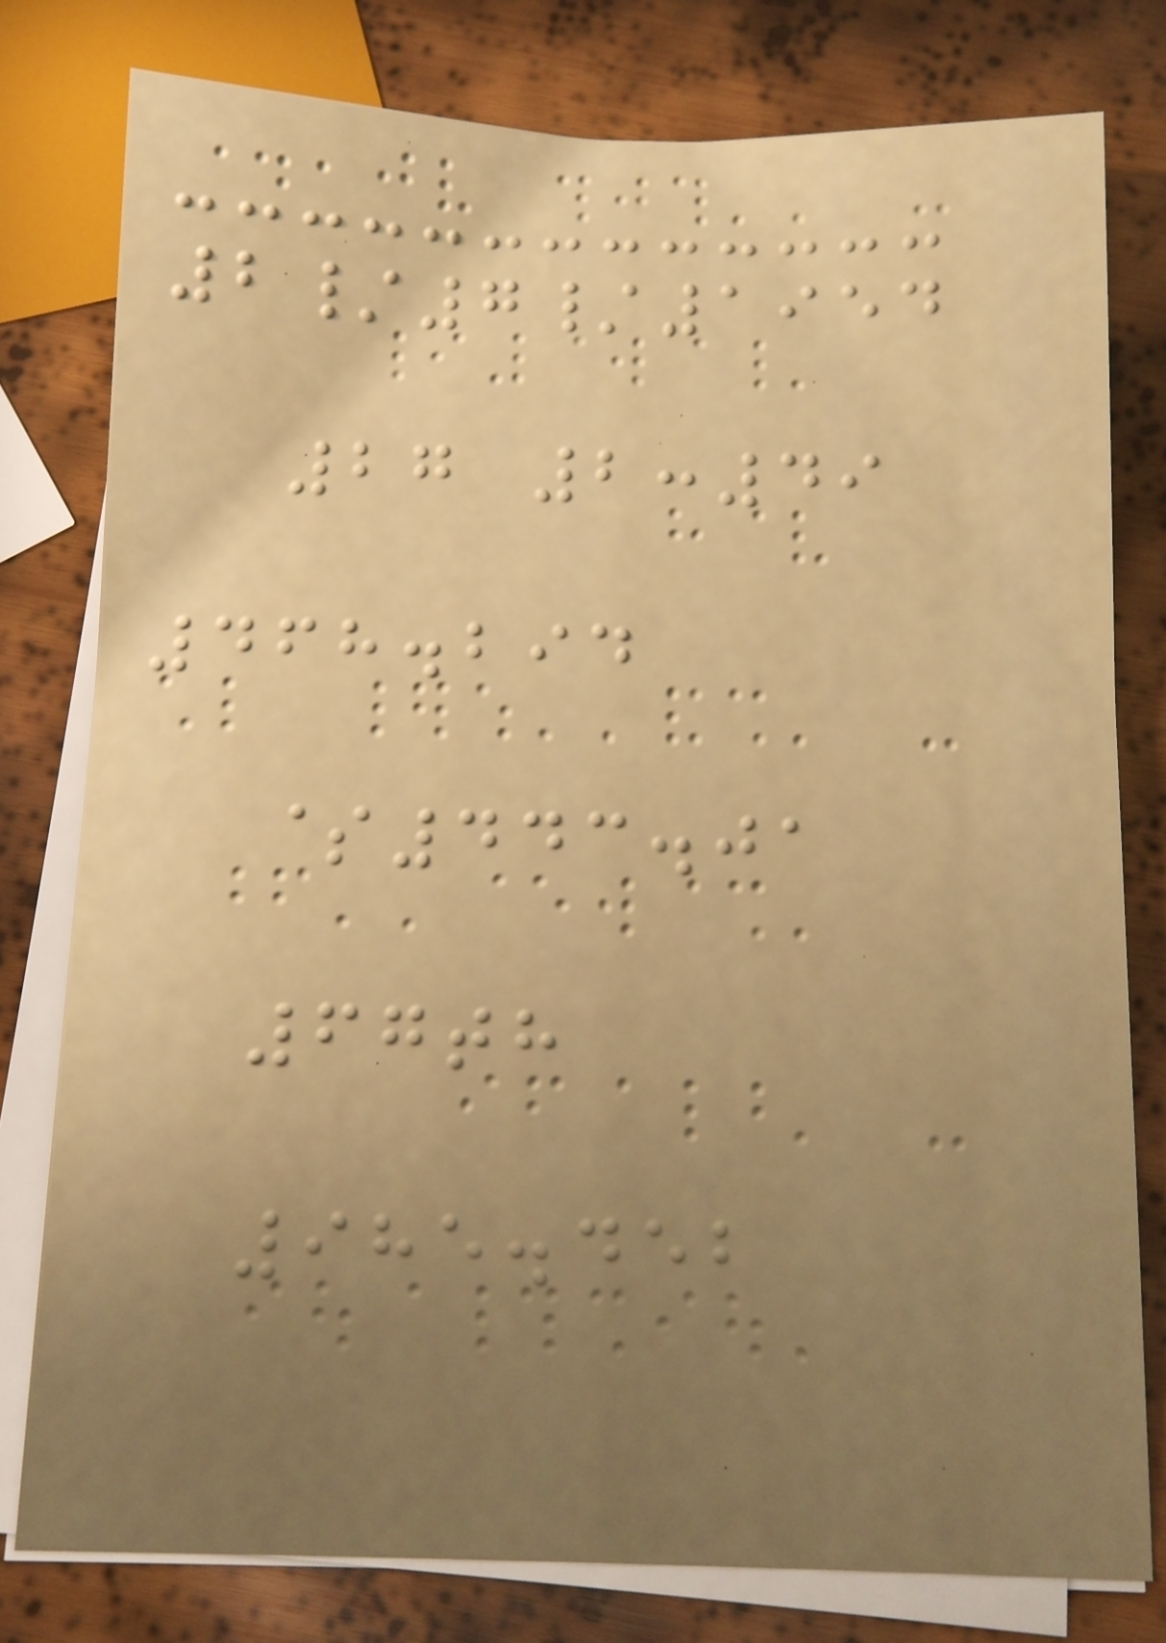2/7/1954
27 2:49
468.294
$443.01
67th
985.452
